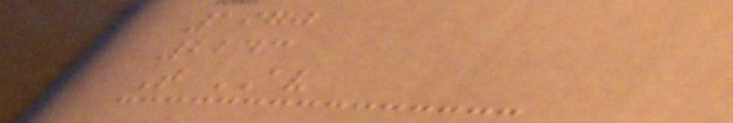1970
2243
T AV
